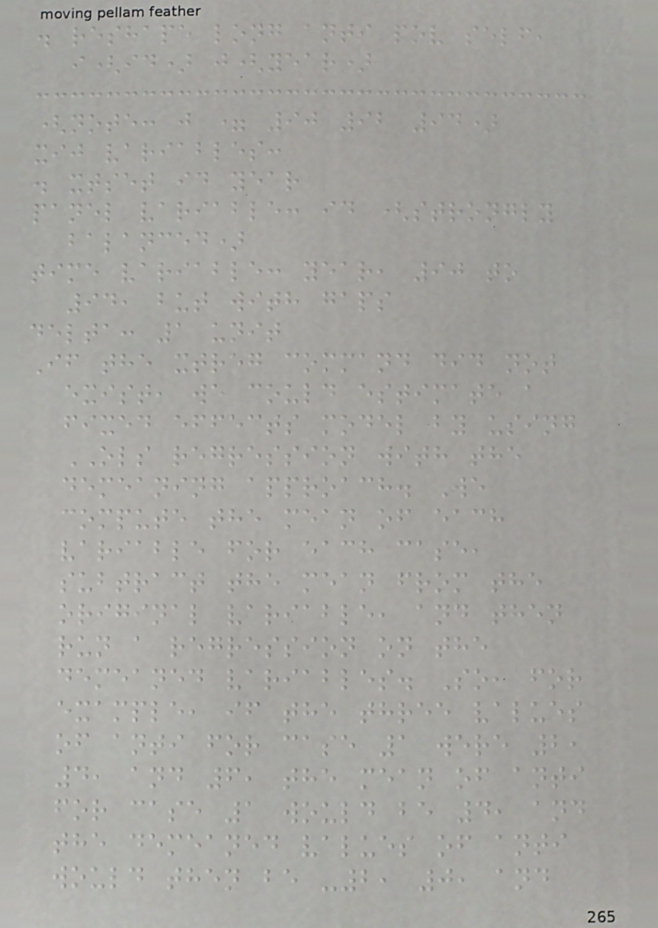. reshape long anti pov self,
i(id) j(year)
(note: j = 90 92 94)
xij variables:
. xtset id year
panel variable: id (strongly
balanced)
time variable: year, 90 to
94, but with gaps
delta: 1 unit
If the xtreg command did not
exist, we could estimate a
fixed effects model by using
OLS regression with the
demeaning approach. We
compute the mean of each
variable for each case,
subtract the mean from the
original variable, and then
run a regression on the
demeaned variables. So, for
example, if the three values
of anti for case 1 were 2,
4, and 6, the mean of anti
for case 1 would be 4, and
the demeaned values of anti
would then be -2, 0, and
